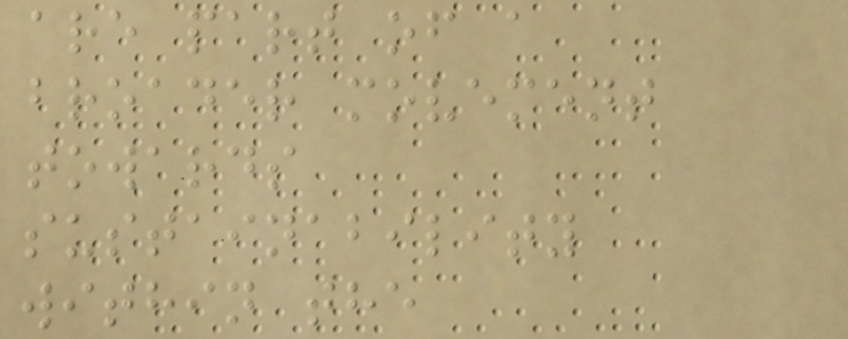are part of a
broader movement
towards
sustainability
within the
